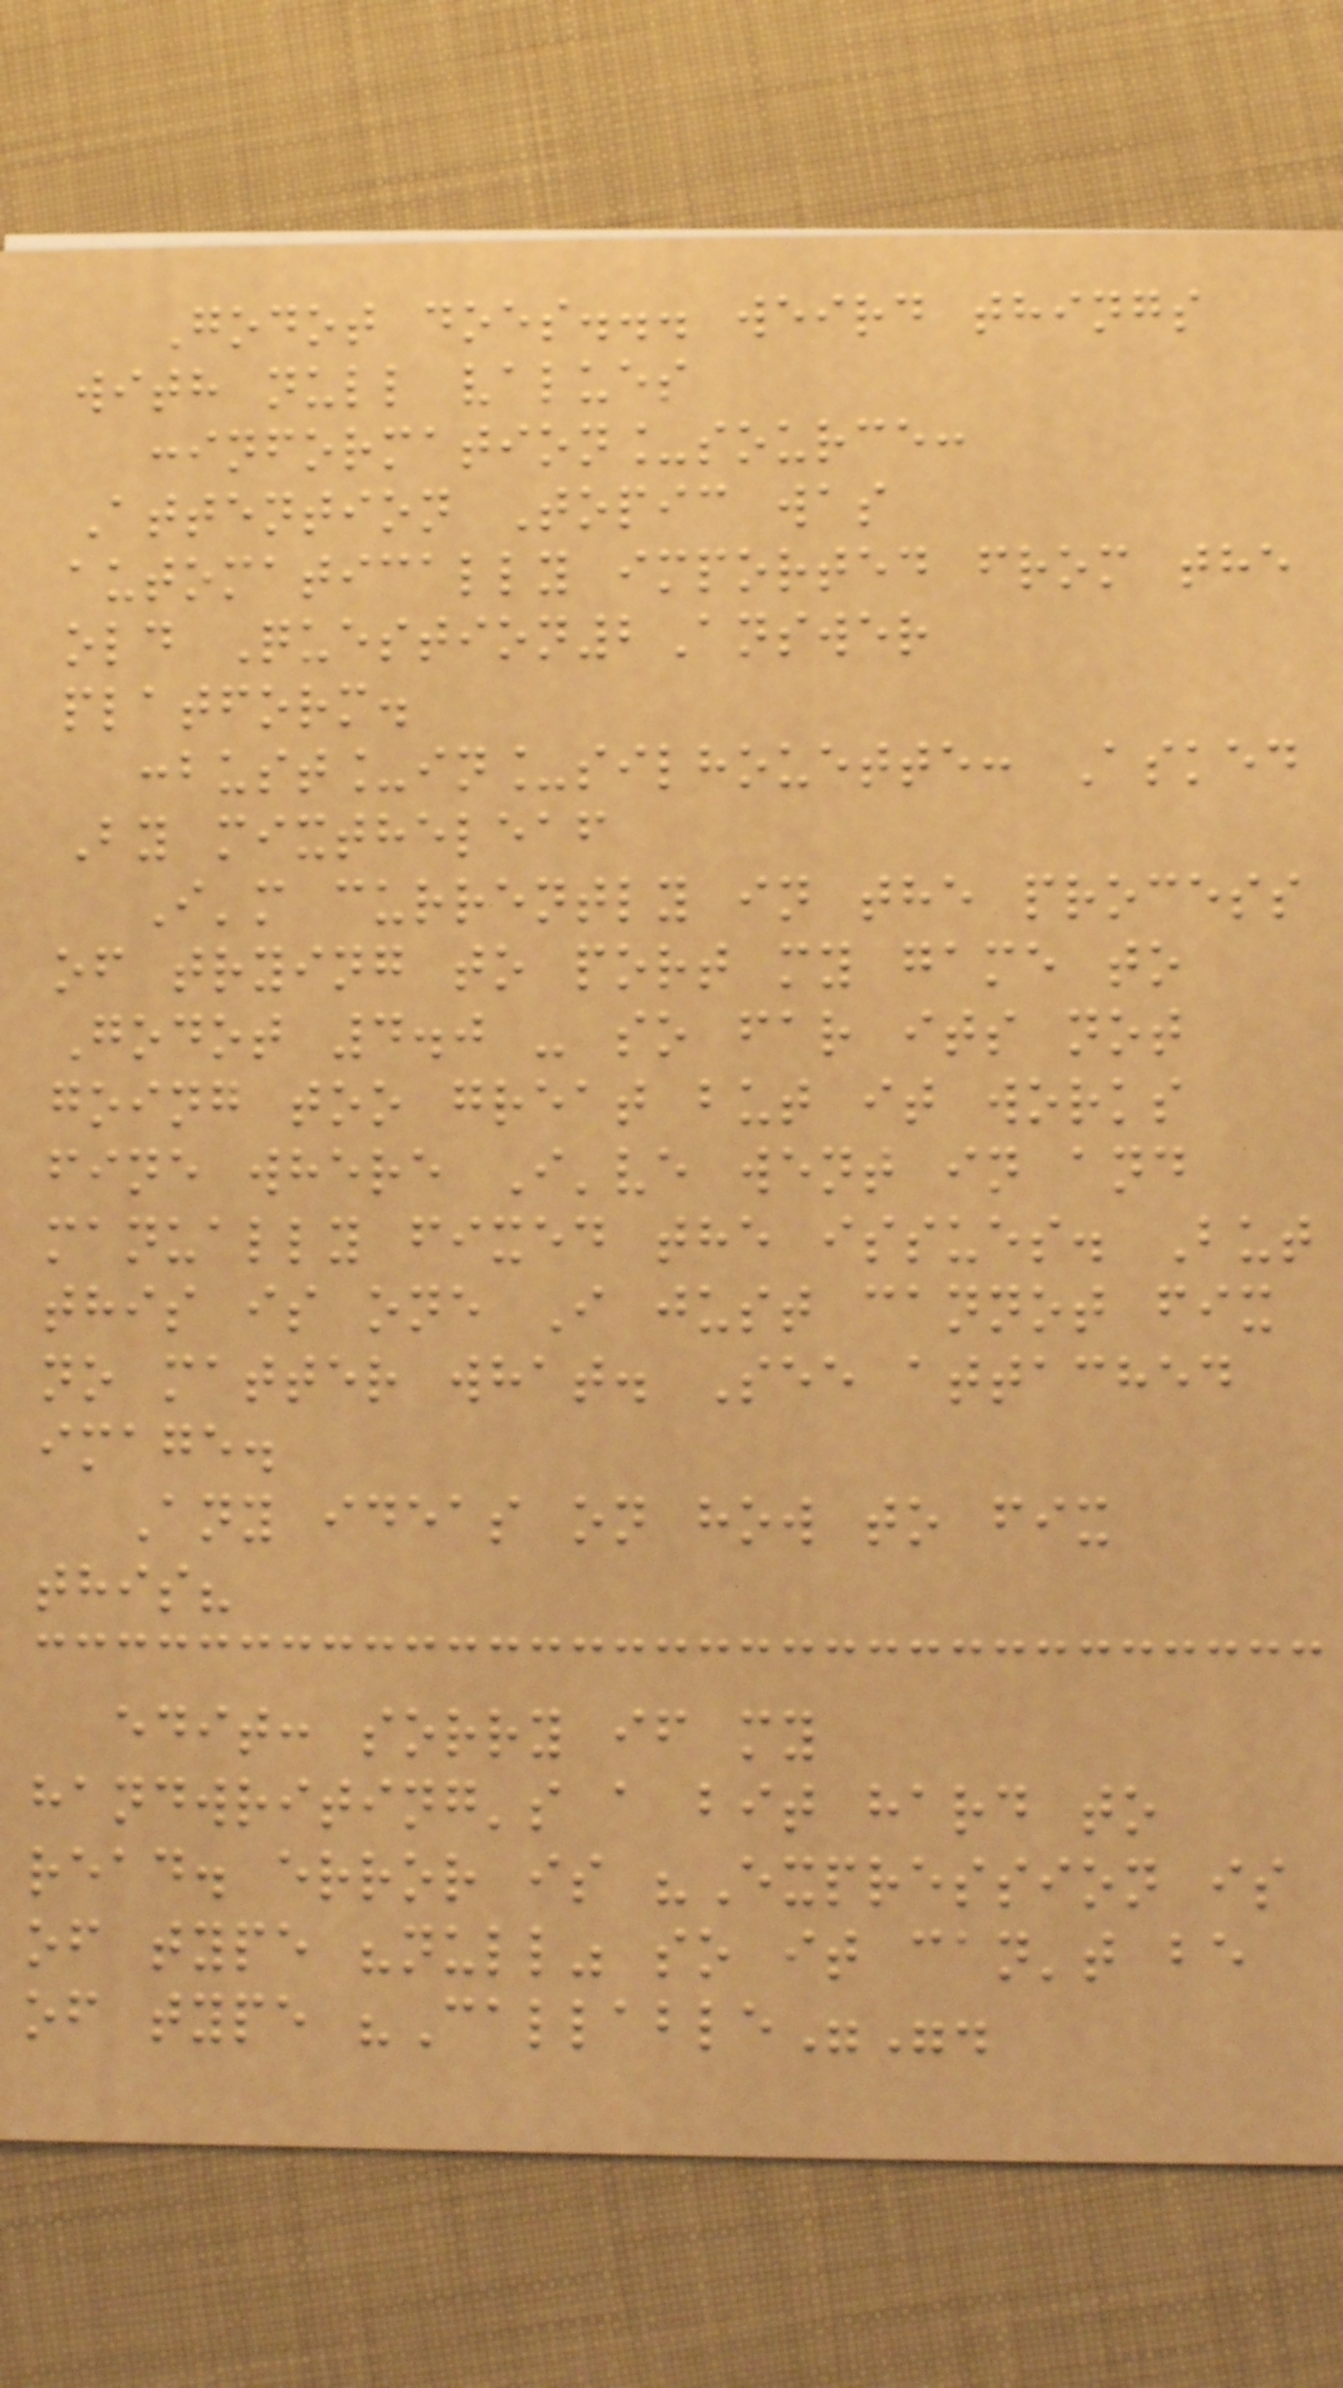Godot does... weird things
with null values
:information_source:
Attention Topic was
automatically imported from the
old Question2Answer
platform.
:bust_in_silhouette: Asked
By mixtheleaf
I'm currently in the process
of trying to port my game to
Godot 4.0 - so far its not
going too great but it works
fine where I've went in and
manually fixed the issues. But
this is one I just cannot fix
no matter what. See attached
image.
Any ideas on how to fix
this?
edit: sorry if my
handwriting's a bit hard to
read. error is "Expression is
of type "null" so it can't be
of type "Callable"".
